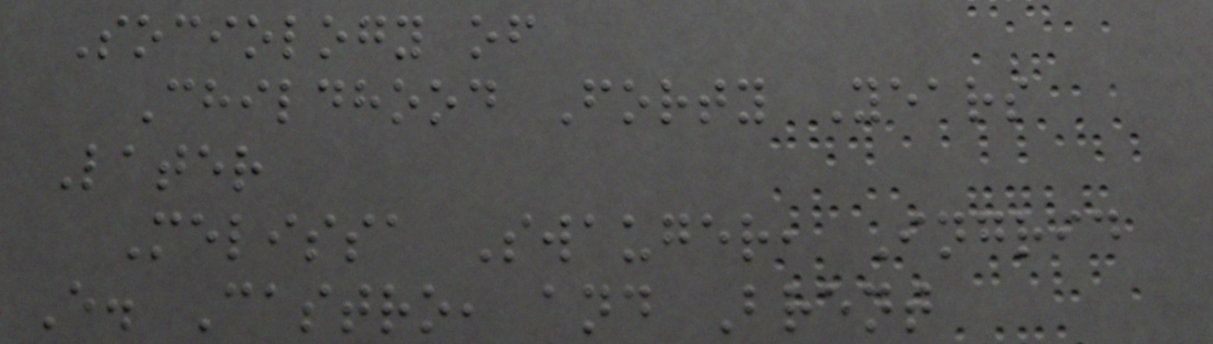Sociology of
Childhood Forty Years
Later
Melissa Swauger, Ingrid
E. Castro, and Brent
